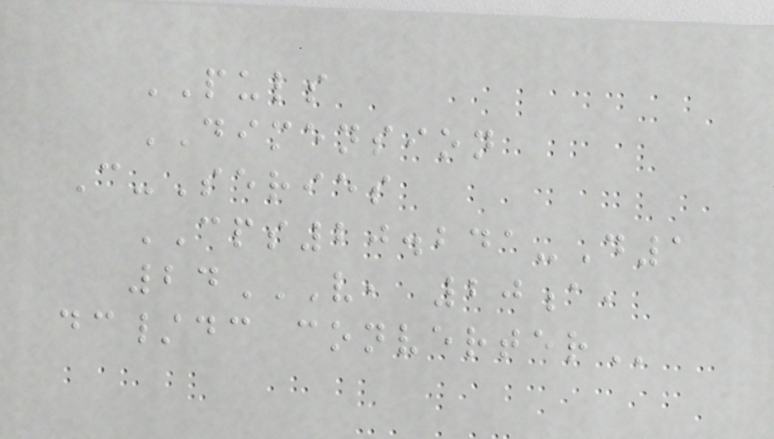PULS
DIMENSION
C-Series
CPS20.241-D1
24V, 20A,
DC/DC CONVERTER
